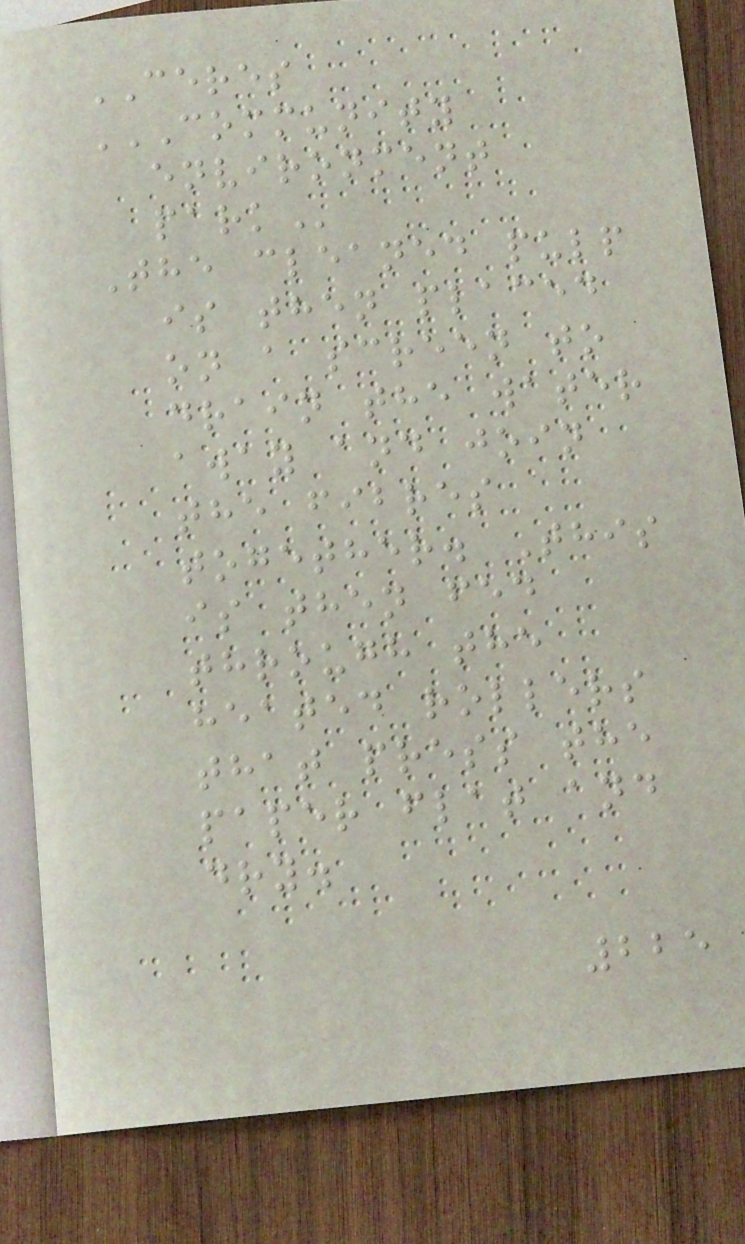CERES
COMMUNITY
ENVIRONMENT
PARK
The cleaned pulp
is then placed
on a screen to
drain the water
away and join
the fibres
together. This
is then fed
through the
heated rollers
that press the
paper flat and
dry.
225
